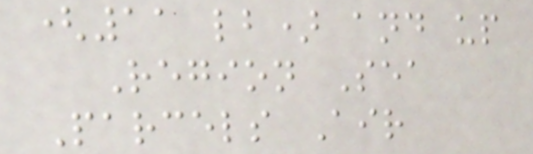(11 lb) and up
Region Sea
Parcels Air
